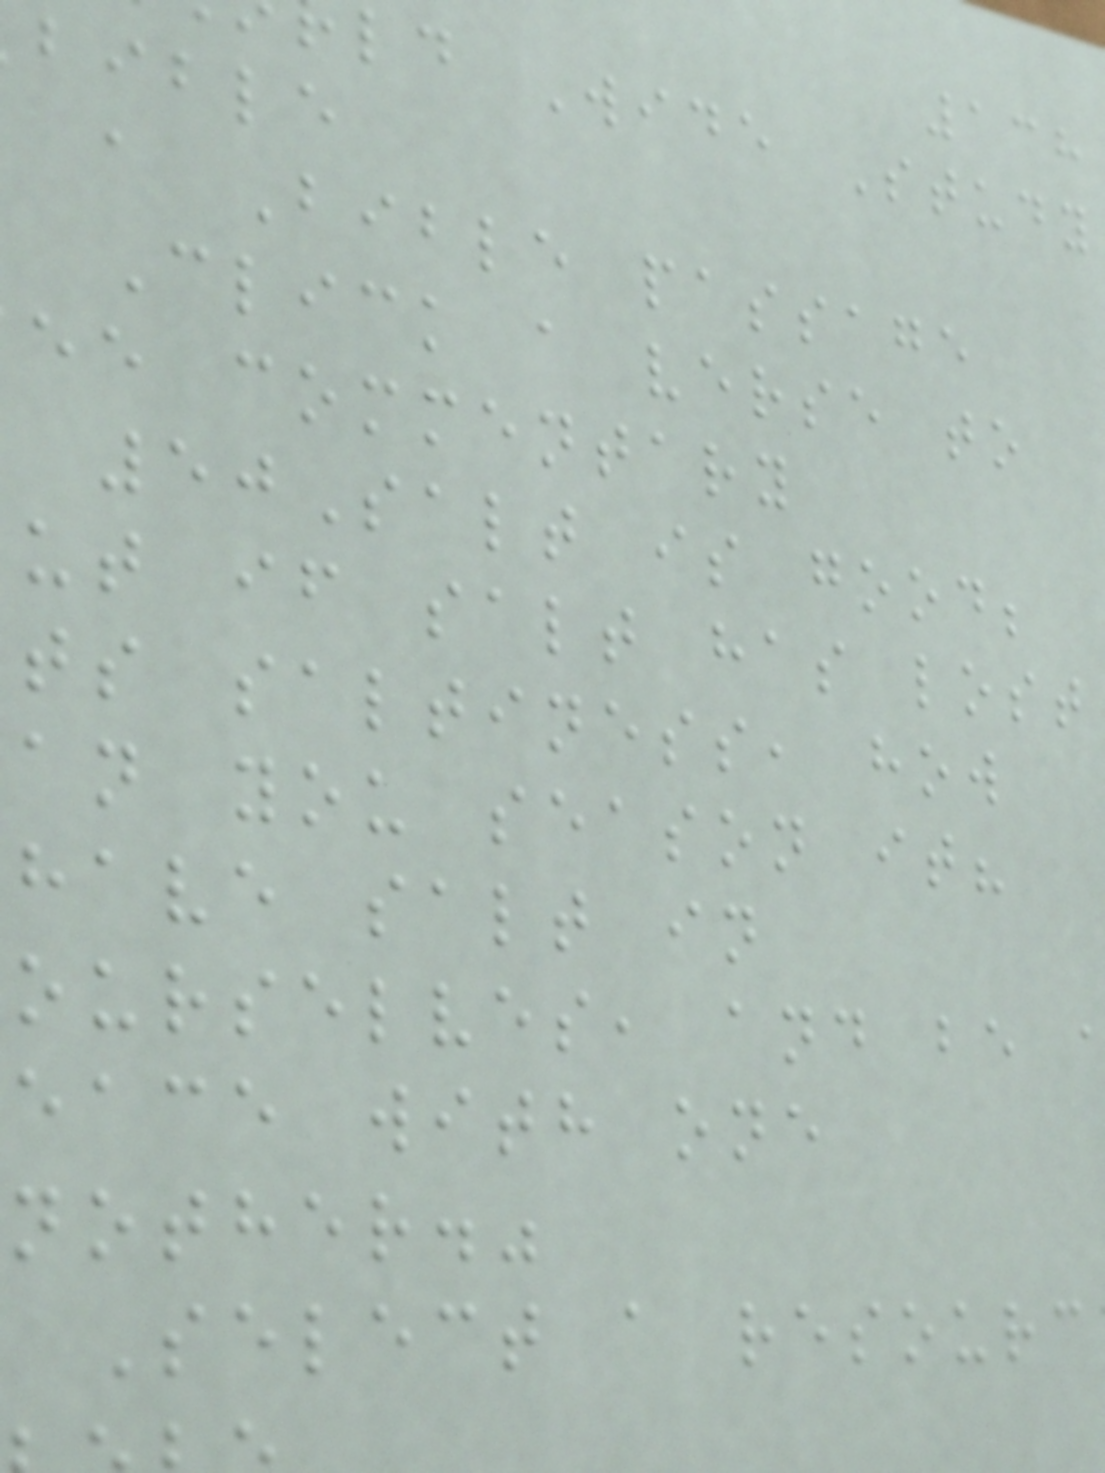138
ld Wide Study
bible
a Bible passage
Click a verse to
ee commentary
50Salt is good;
ut if salt has lost
ts saltiness, how
an you season it?
have salt in
ourselves, and be
eace with one
nother."
Select a resourc
